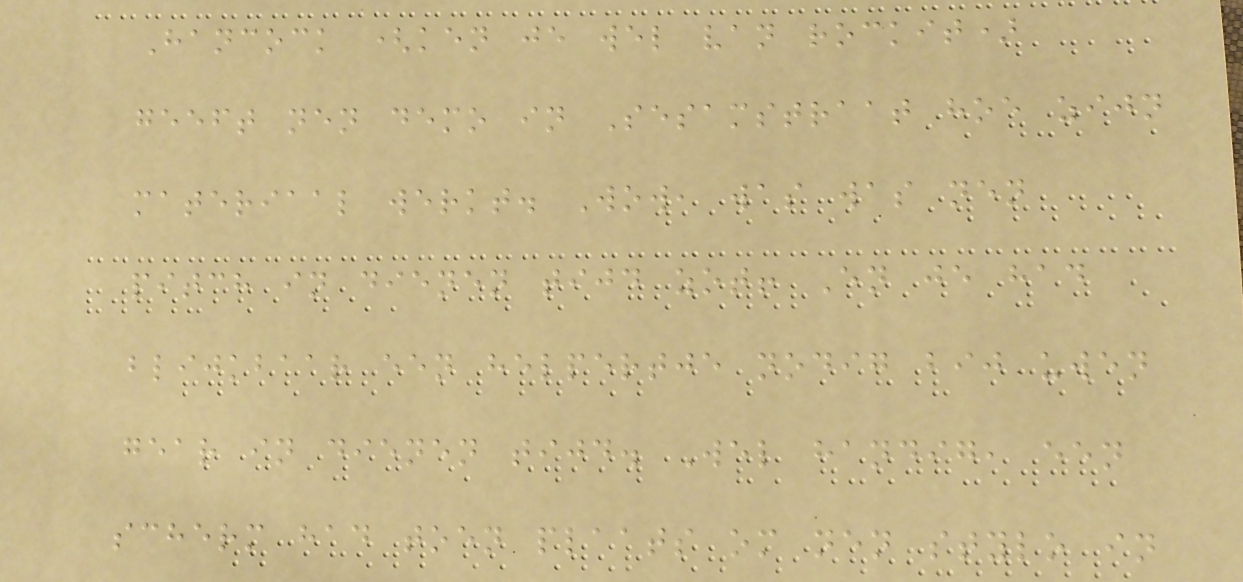Hancock (ken je wel van rockit)
geeft nen demo in Sesamstraat hoe zijn
materiaal werkt. Wow, was was nen
pitch in dienen tijd zot! En je had
blijkbaar een helpertje nodig bij uwen
gear in dienen tijd. Wel handig, een
scherm had toen plaats om nen stylo in
